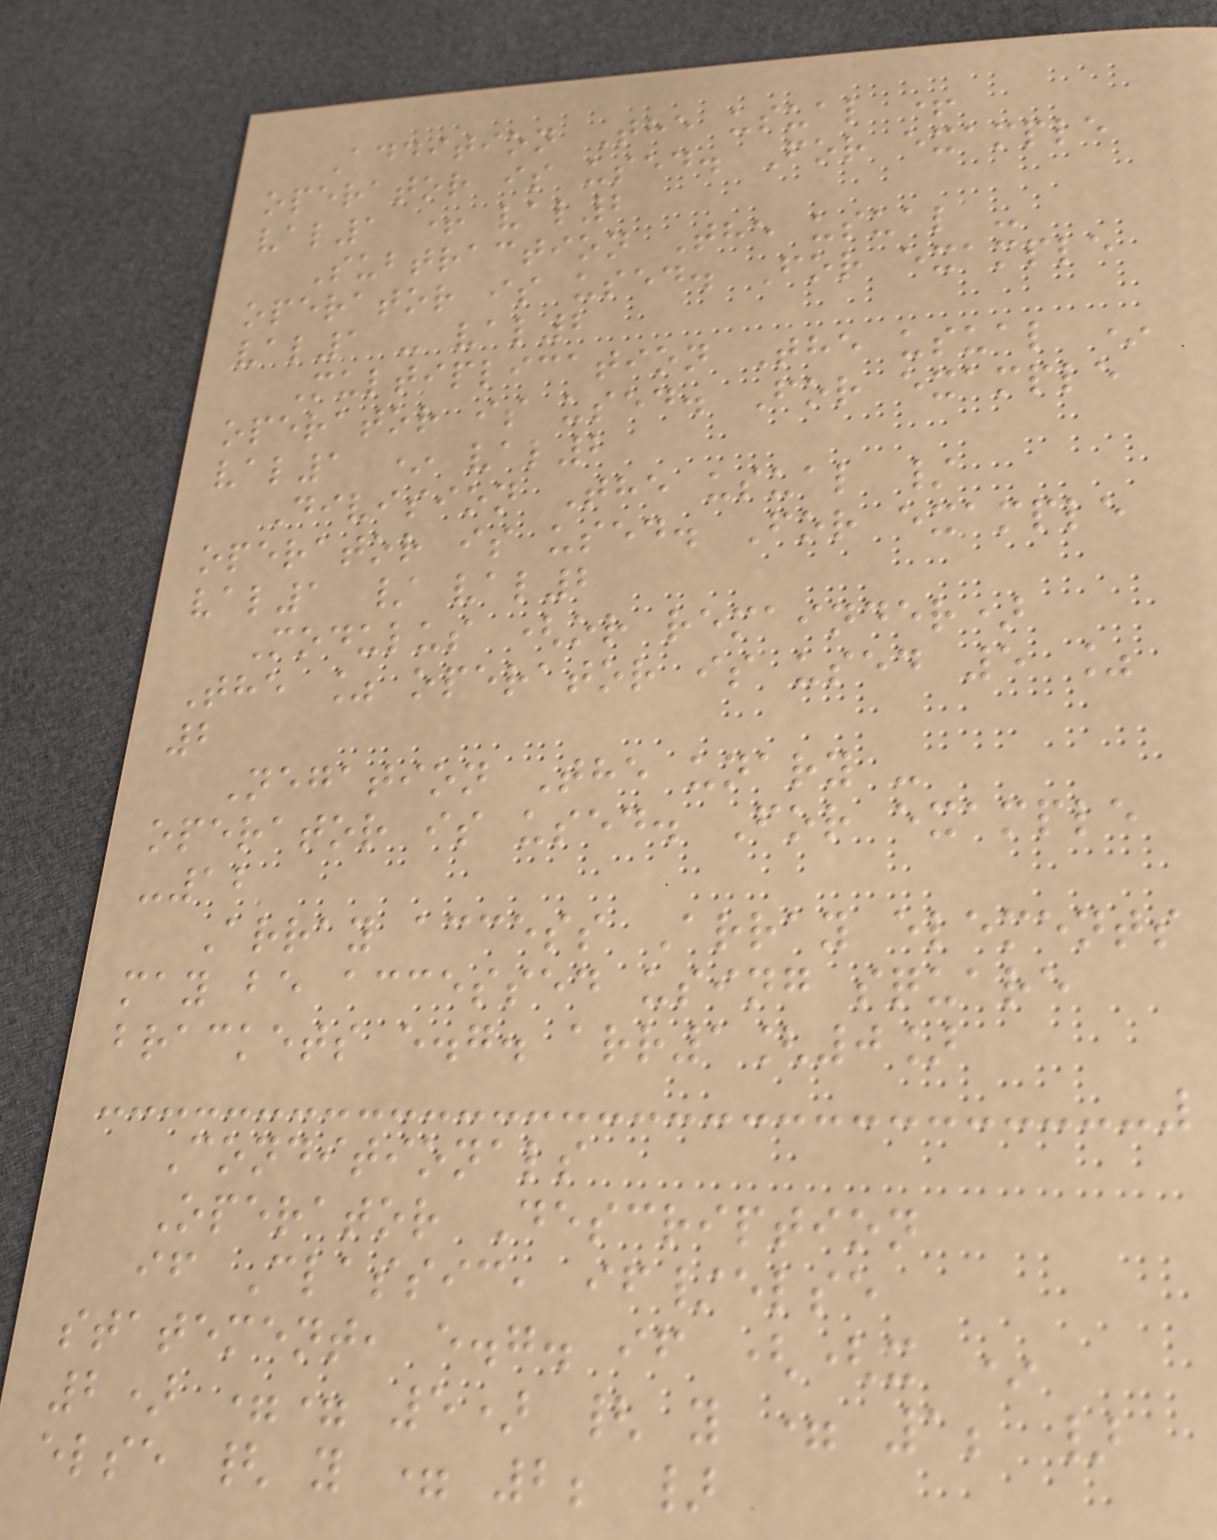Addition The usual +
operator is used. For example
val1 + val2
Subtraction The usual -
operator is used. For example
val1 - val2
Multiplication The usual *
operator is used. For example
val1 * val2
Division The usual /
operator is used. For example
val1 / val2
Modulus (or remainder)
The % operator is used 5 %
2
Negation The unary -
operator is used. For example
-12
Array access Array elements
may be accessed using square
brackets e.g. arr1[0]
Conditionals
Operator Description
if Classic, if/else
statement, e.g. if ((x *
2) == 5) { y = 1; }
else { y = 2; }
